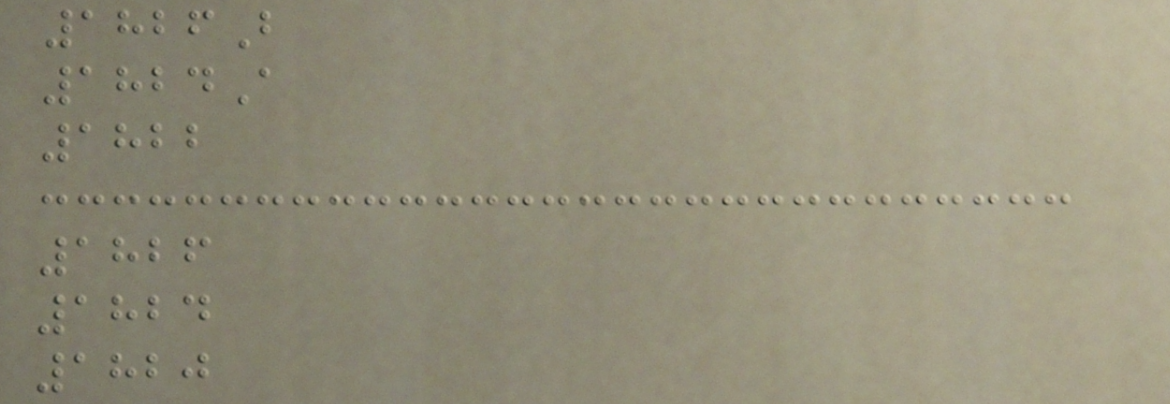1826B
1824A
1822
1826
1824
1820
